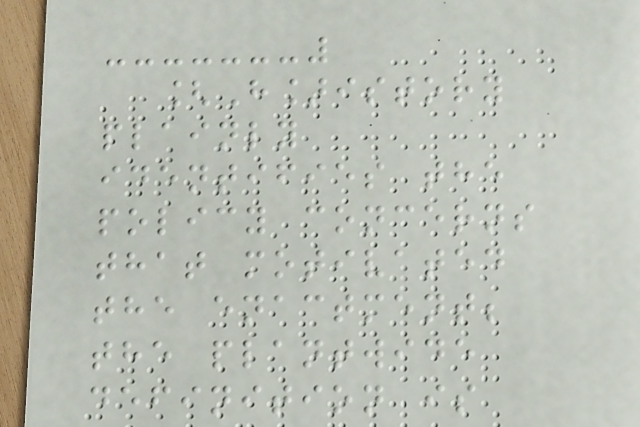[H]istory
plainly
identifies the
policy concerns
that motivated
the enactment;
the plantwide
definition is
